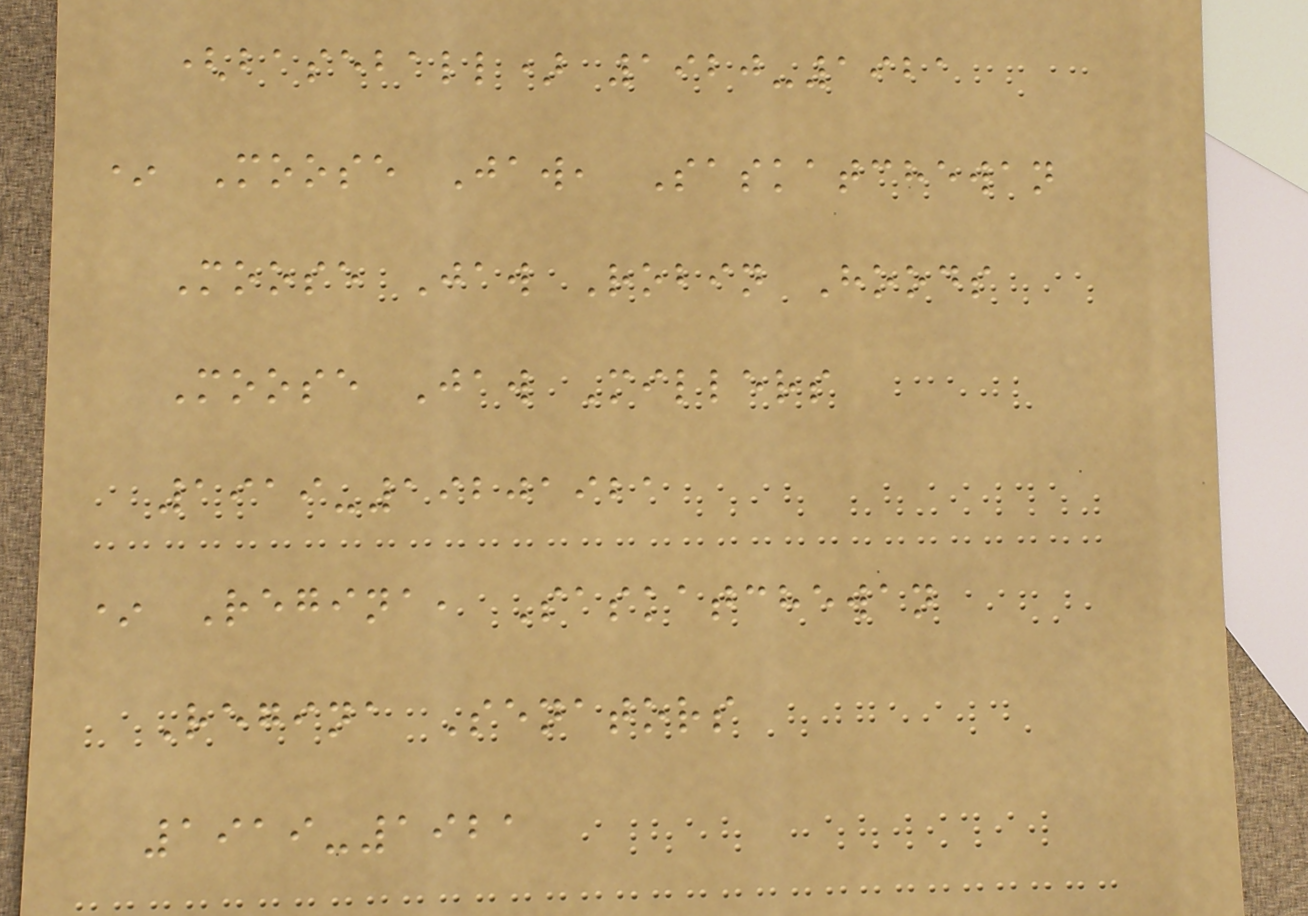(baseball) 1920-1921
* Moose Jaw, Saskatchewan
Moose Jaw Robin Hoods
Moose Jaw Millers
1919-19201921
* Regina, Saskatchewan
Regina Senators
1919-1921
